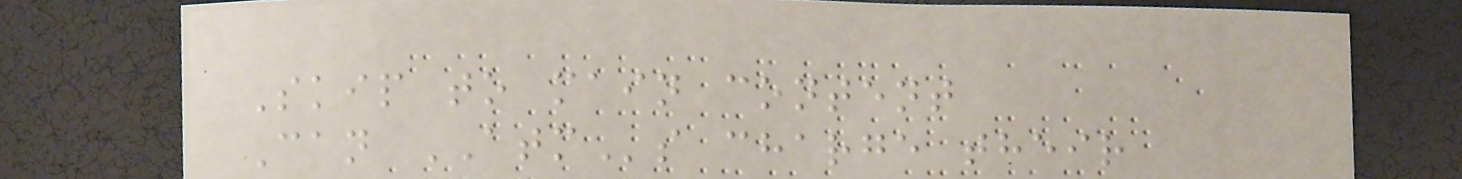Skip to main content
Can ATMs charge their
